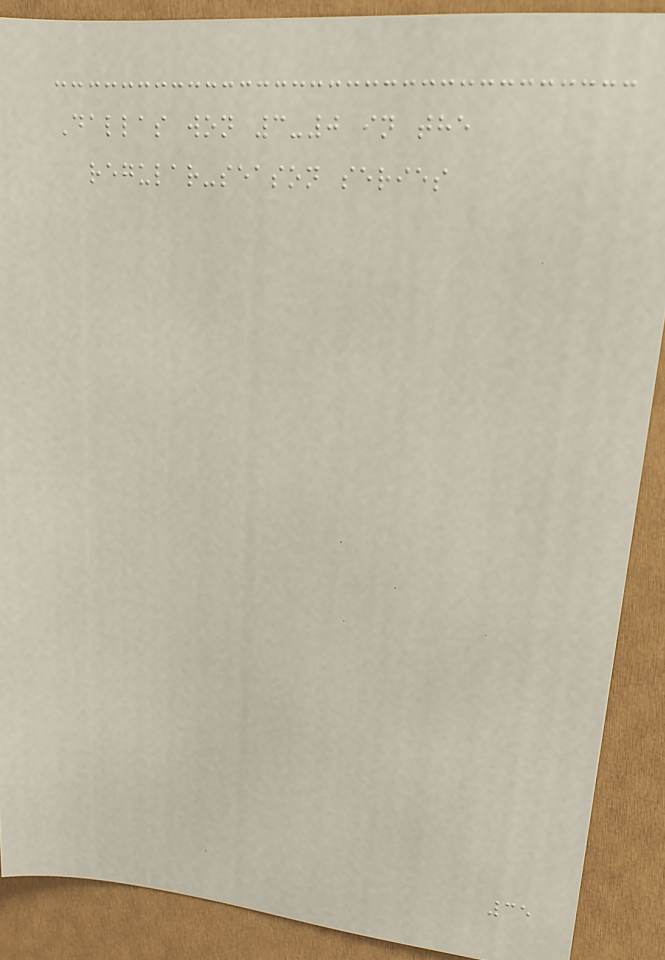Dallas won 3-0 in the
regular-season series
35
